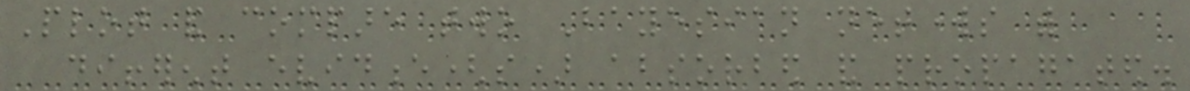Plot and compare two Bayesian networks with
different evidence(s) absorbed and propagated.
